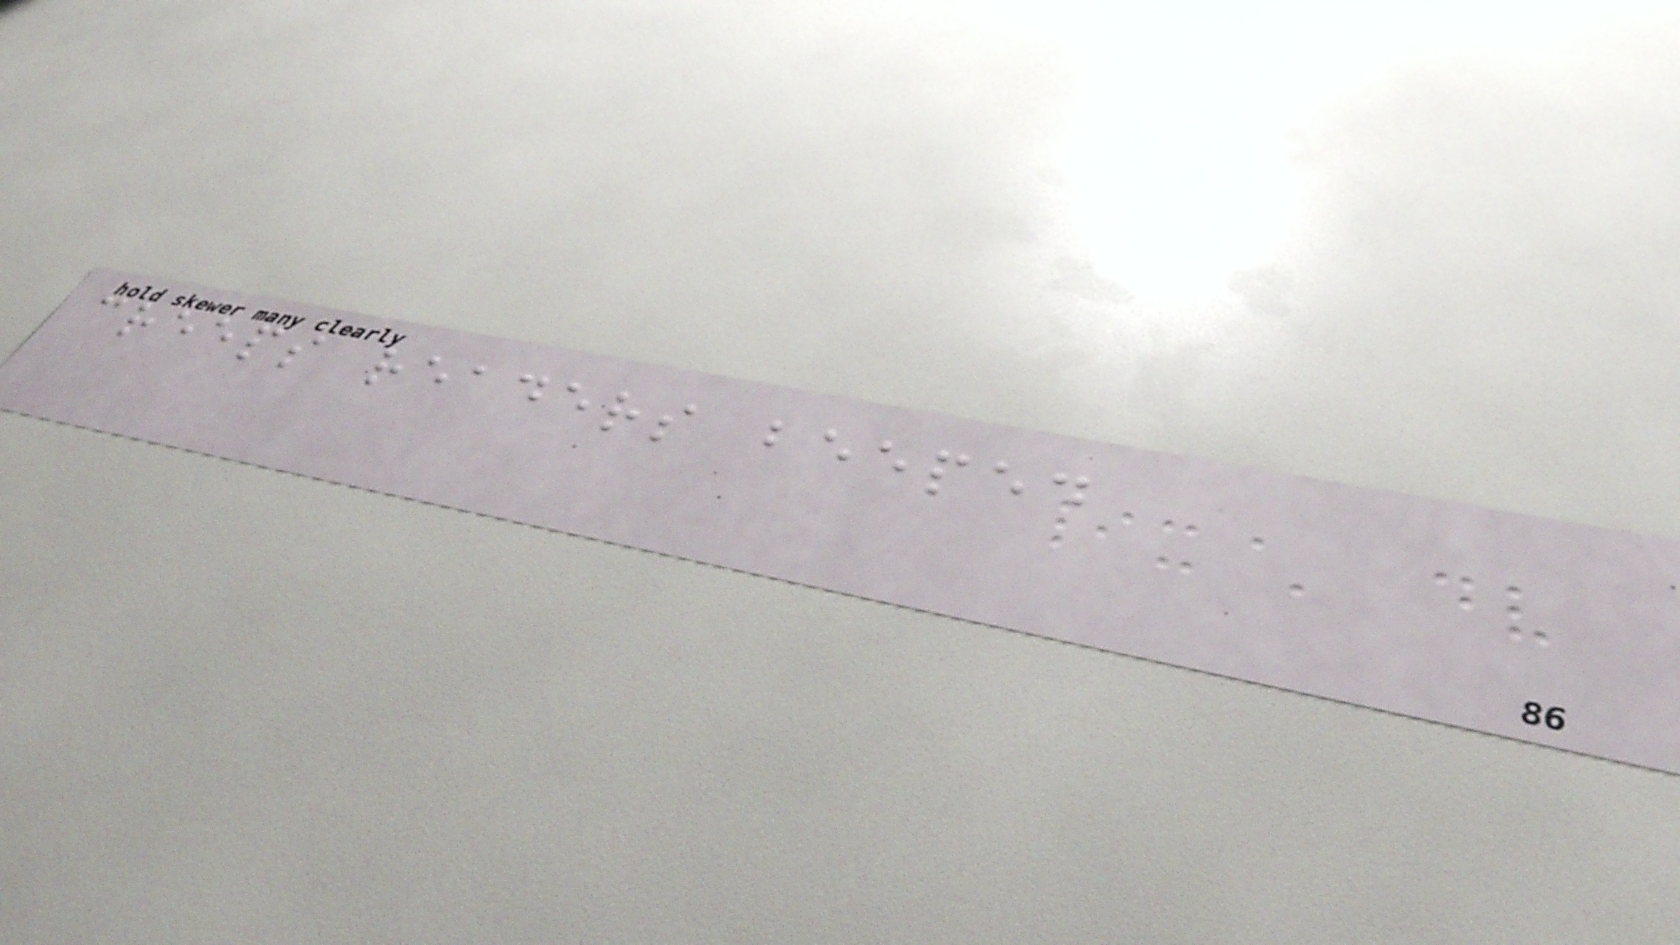creeps readers beeped
